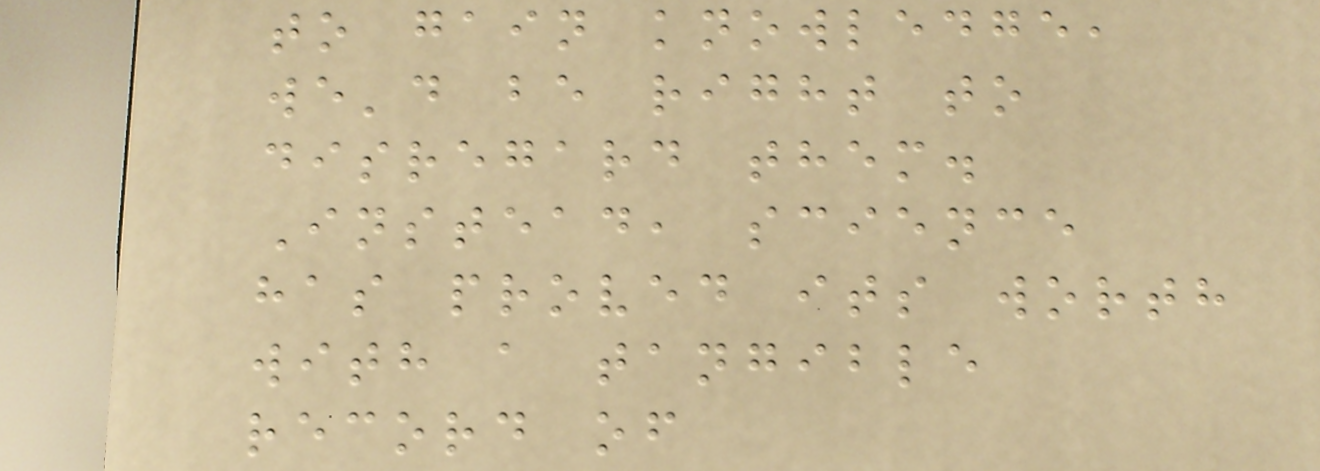to gain knowledge,
we'd be right to
disregard them.
Instead, science
has proved its worth
with a tangible
record of
